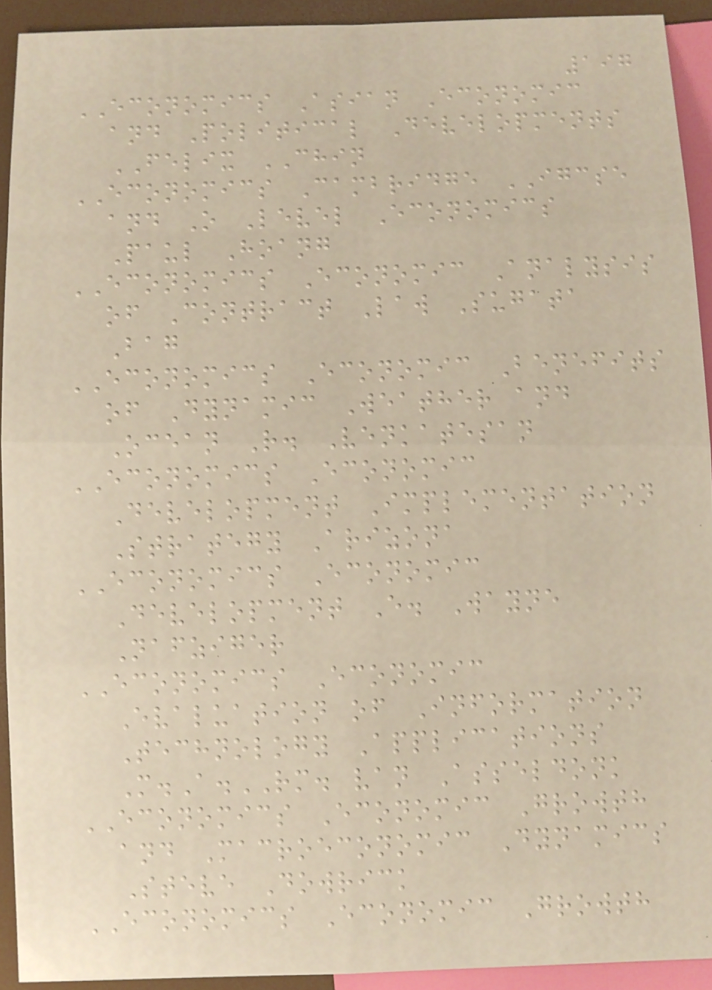197
ECONOMICS Asian Economic
and Political Developments
FELIX CHIN
ECONOMICS Cambridge IGCSE
and O Level Economics
Paul Hoang
ECONOMICS Economic Analysis
of Contract Law Sugata
Bag
ECONOMICS Economic Benefits
of Dynamic Weather and
Ocean R. Venkatesan
ECONOMICS Economic
Development Implementation
Strategy Arizona
ECONOMICS Economic
Development E. Wayne
Nafziger
ECONOMICS Economic
Evaluation of Information
Technology Applications
M.A.RM. van Asseldonk
ECONOMICS Economic Growth
and Macroeconomic Dynamics
Steve Dowrick
ECONOMICS Economic Growth
